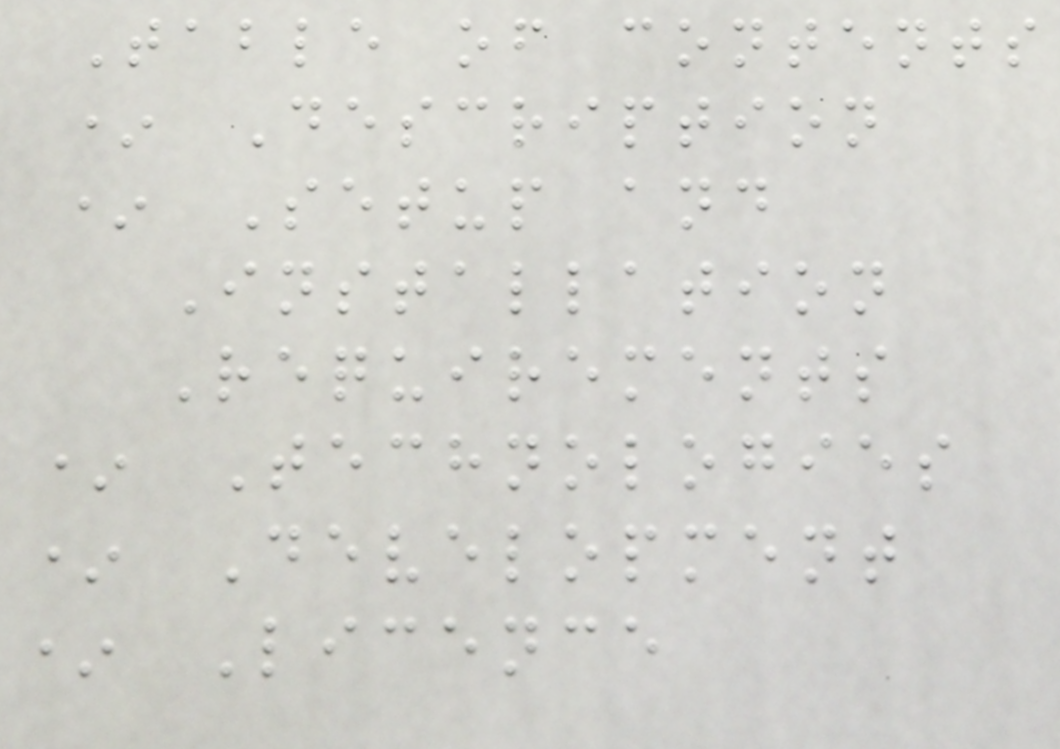Table of contents
* Description
* Setup and
Installation
Requirements
* Technologies
* Development
* Licence
